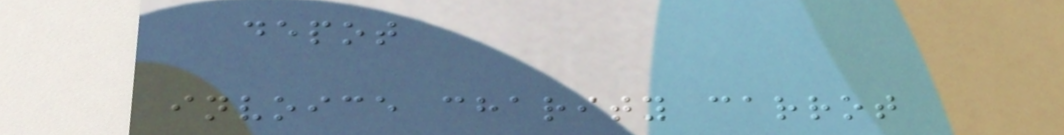depot
invoice charity carrot
